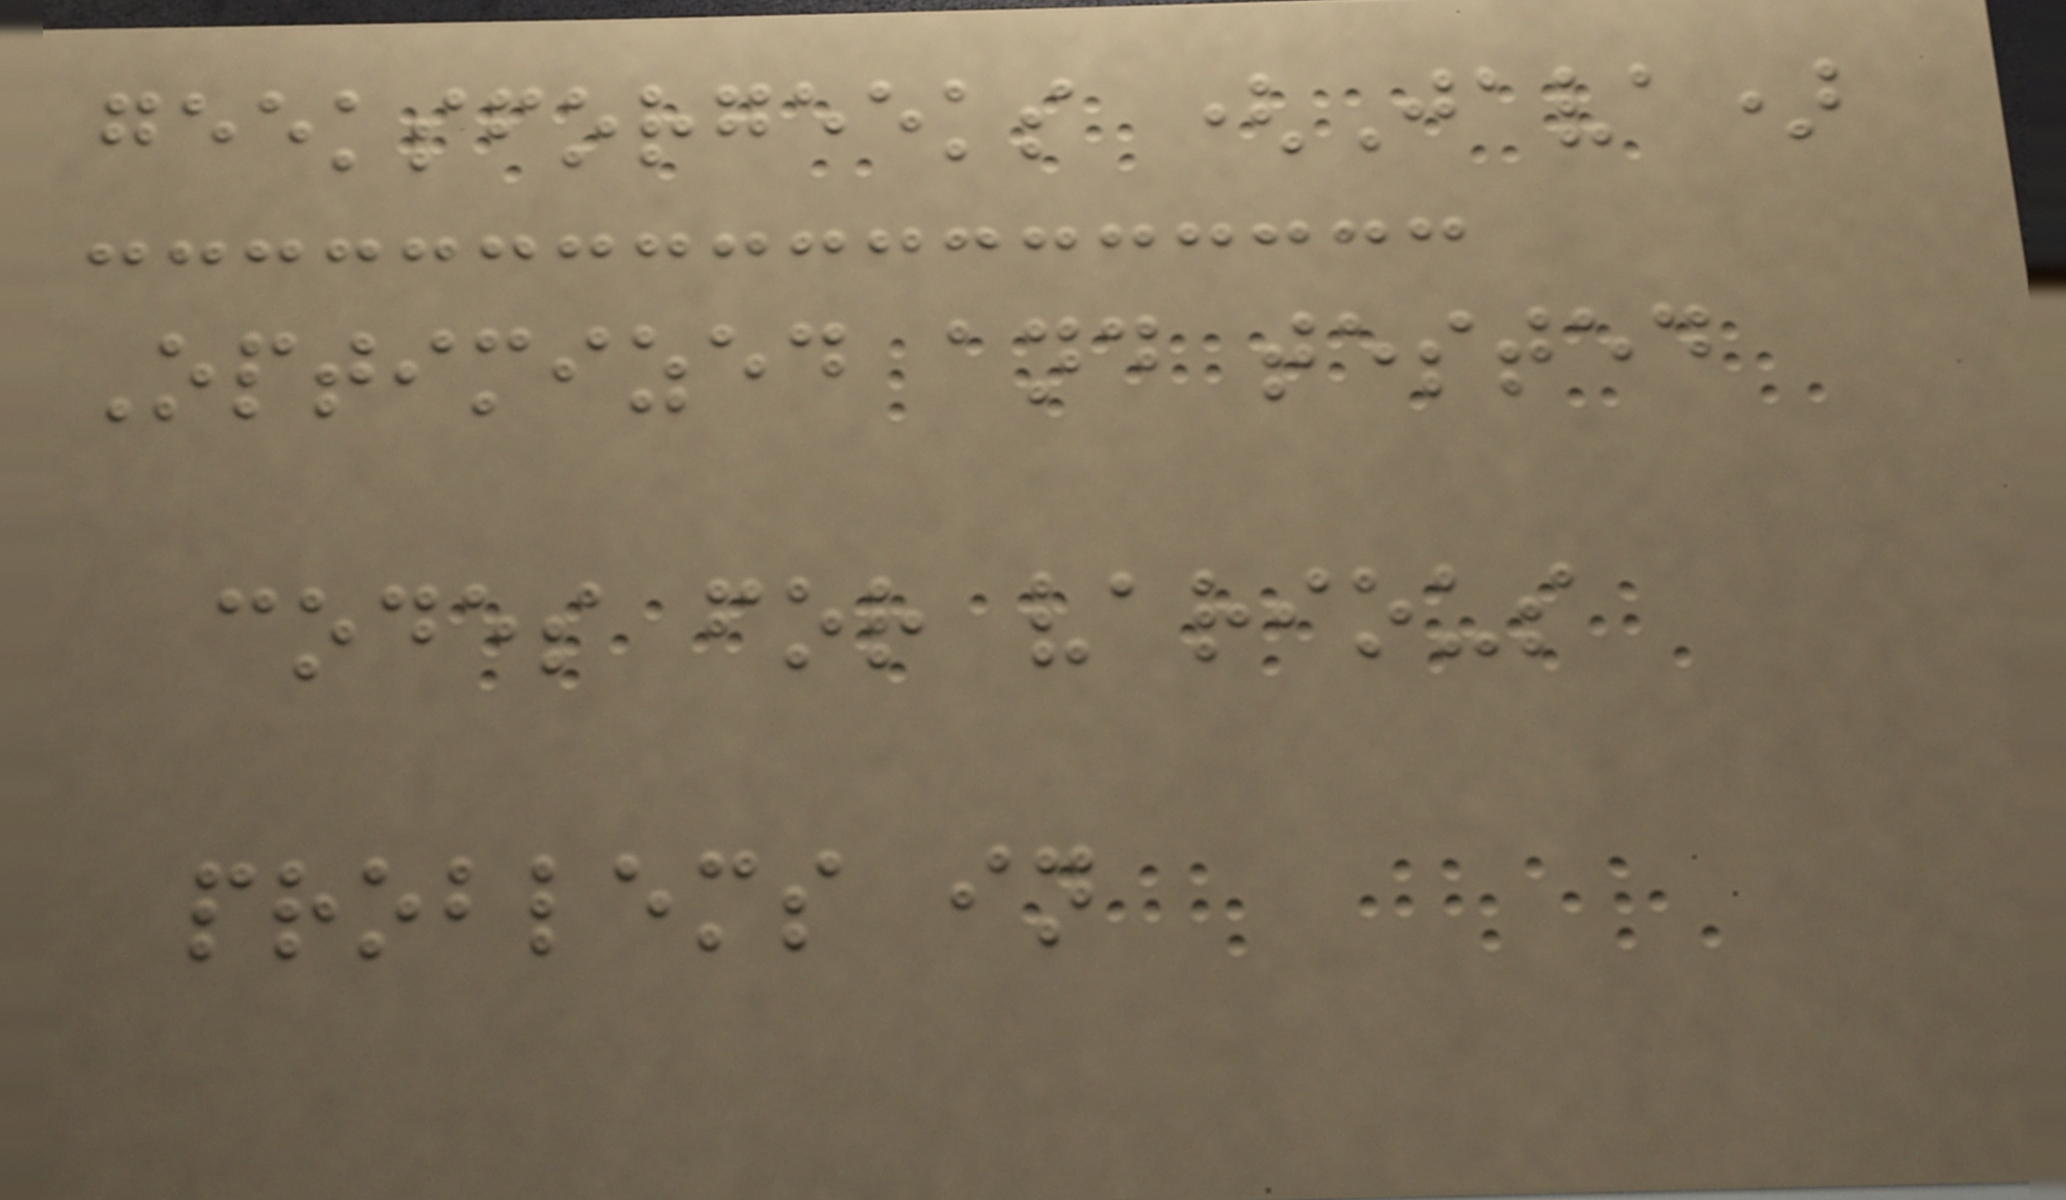geeksforgeeks (Java)
Optimized and tested
codes for various
problems in
